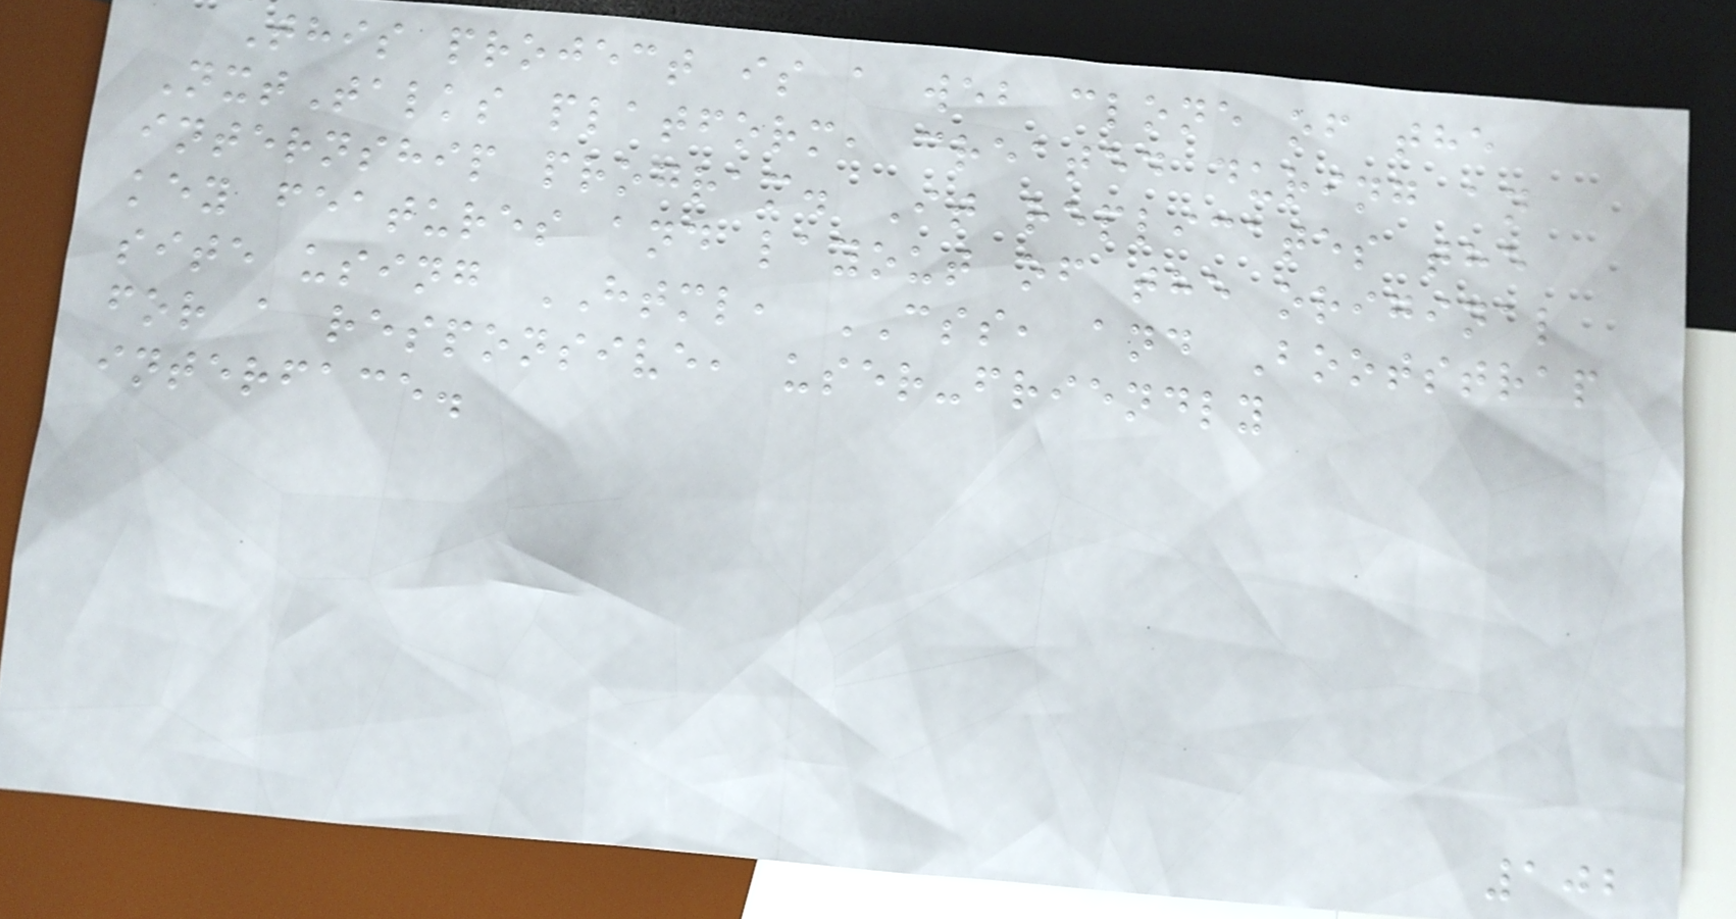This project is a web clone of the
NxtTalks platform, created during an
internship program. It replicates the
key features and layout of the original
site using HTML, CSS, and Bootstrap
for a responsive, user-friendly
interface.
102
